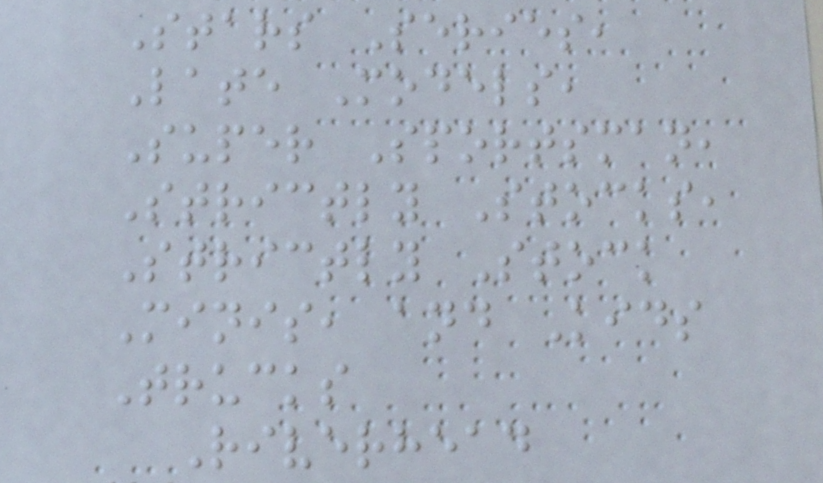Stars Series,
Late Models,
Super Sportsman,
Strictly Stocks,
Strictly Stock
Minis, and Kids
Trucks
Riverhead
